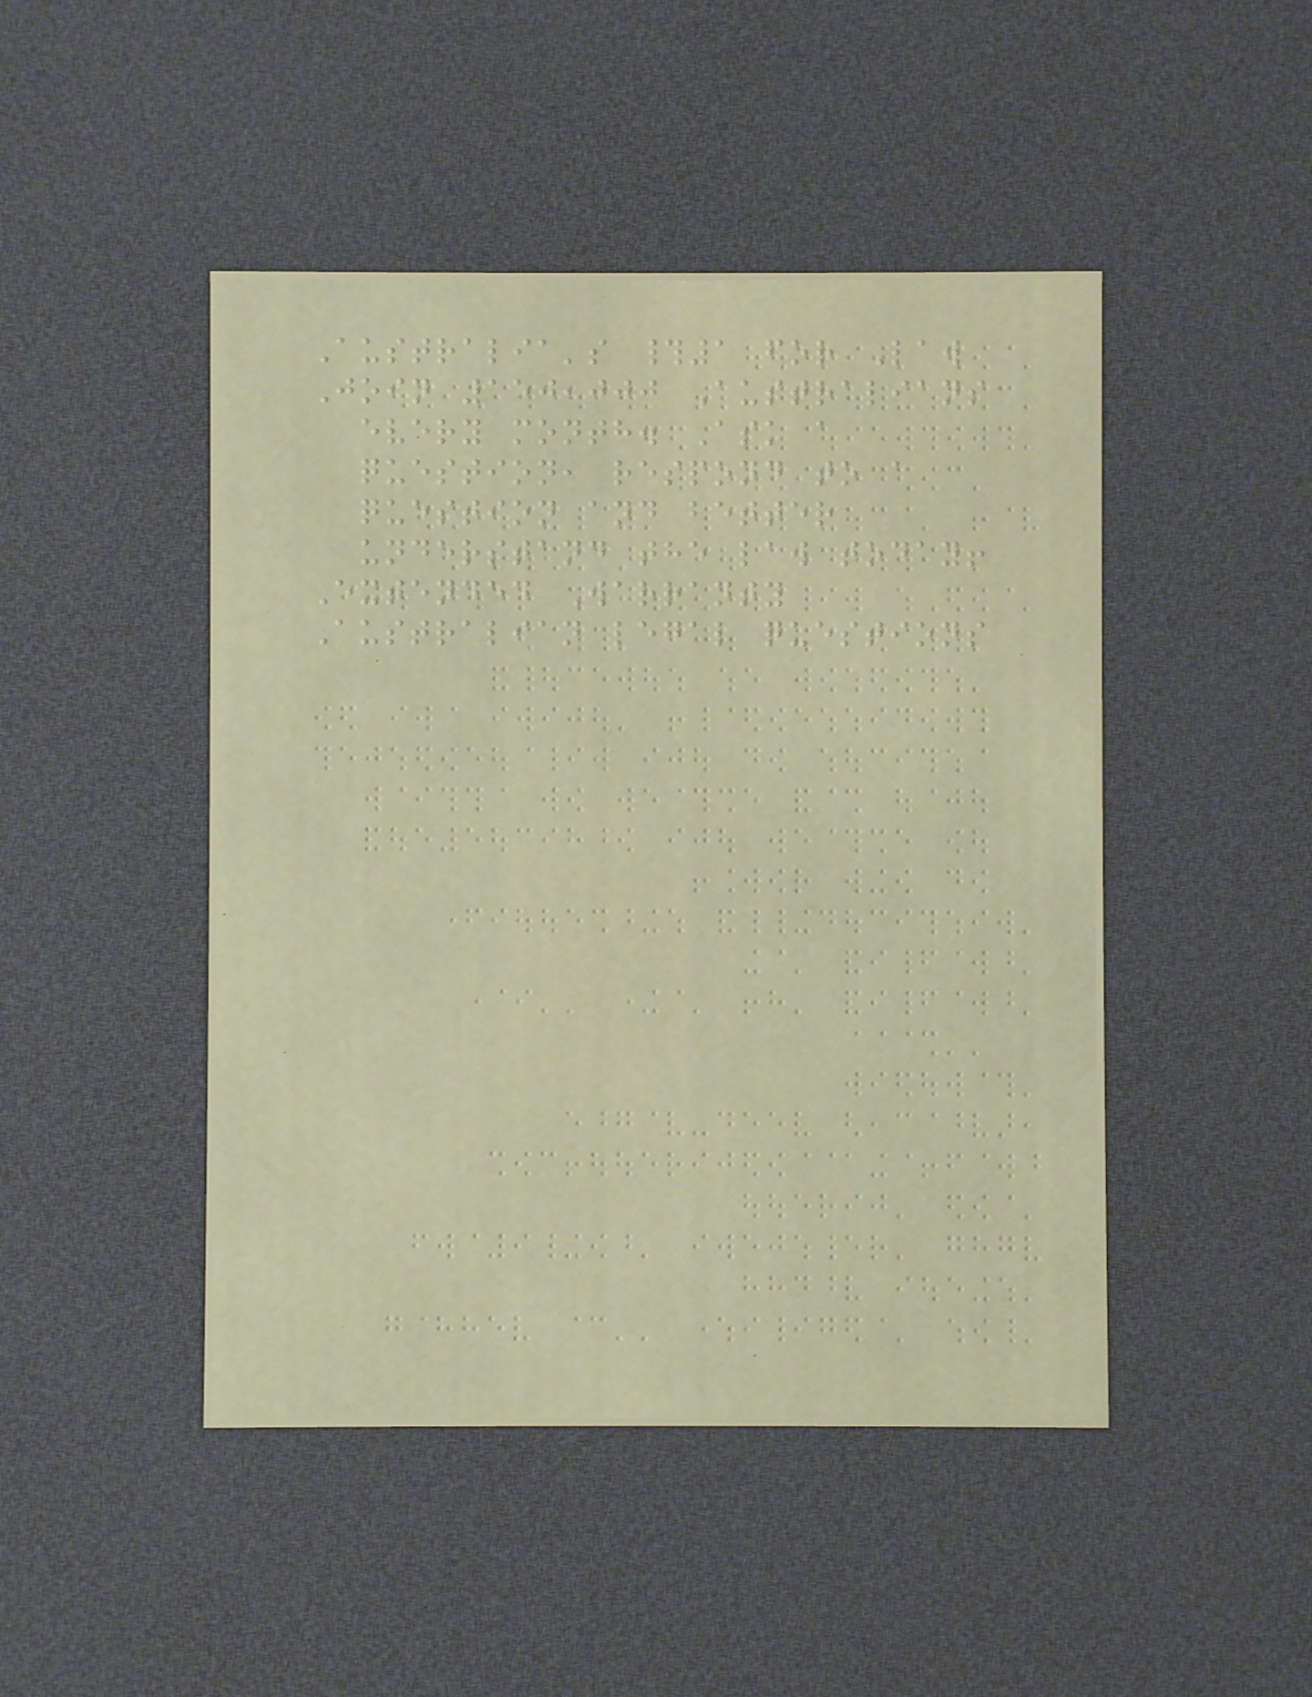Australia's #1 for Law
Join 150,000 Australians
every month. Ask a
question, respond to a
question and better
understand the law today!
Extended Warranty
Australian legal questions
